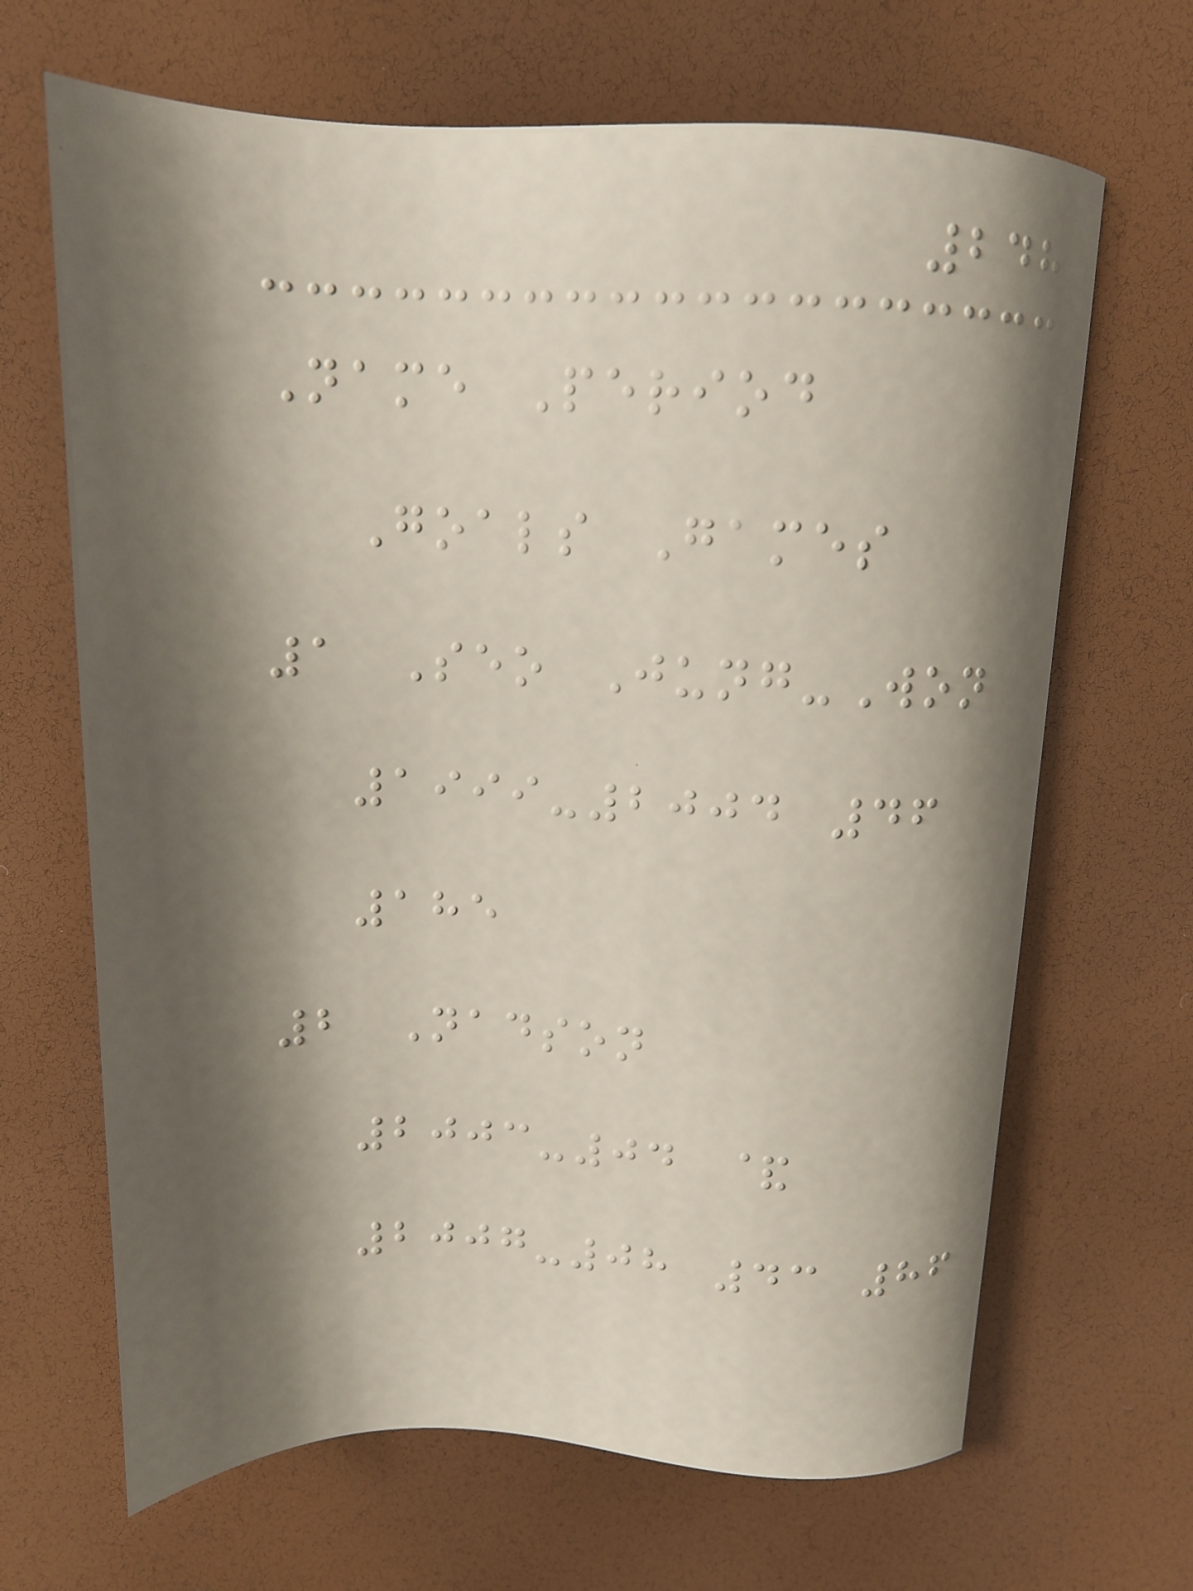248
Name Period
Goals Games
1 Seo Jung-Won
1999-2004 46
185
2 Nadson
2003-04 &
2007-08 43 86
